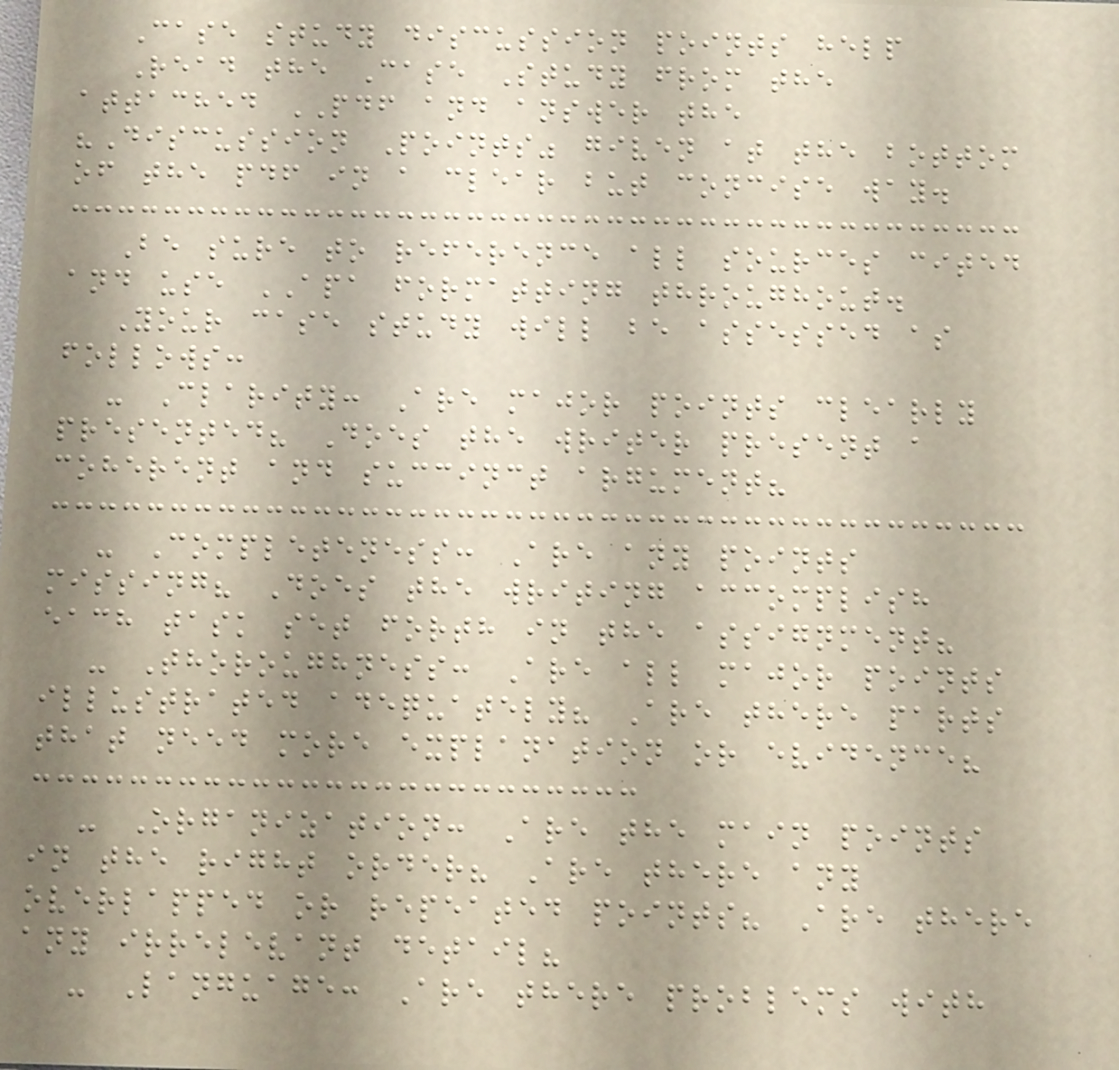Case study discussion points help
Read the Case Study from the
attached PDF and answer the
"Discussion Points" given at the bottom
of the pdf in a clear but concise way.
Be sure to reference all sources cited
and use APA formatting throughout.
Your case study will be assessed as
follows:
- Clarity: Are major points clearly
presented? Does the writer present a
coherent and succinct argument?
- Completeness: Are any points
missing? Does the writing accomplish
each task set forth in the assignment?
- Thoroughness: Are all major points
illustrated adequately? Are there parts
that need more explanation or evidence?
- Organization: Are the main points
in the right order? Are there any
overlapped or repeated points? Are there
any irrelevant detail?
- Language: Are there problems with
